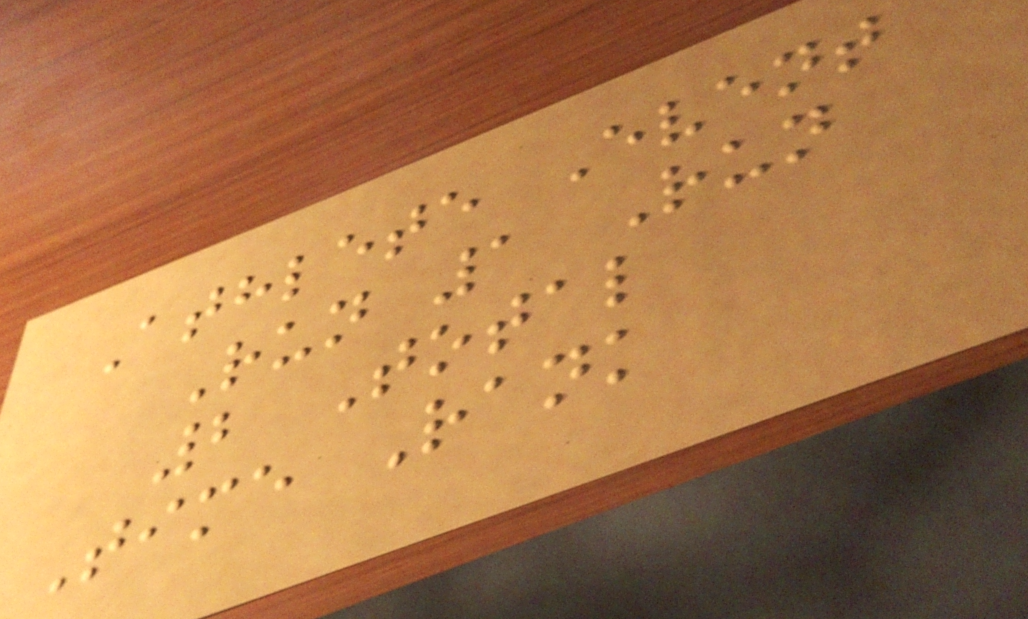Athlete Event
Run 1 Run
2 Total
Time Rank
